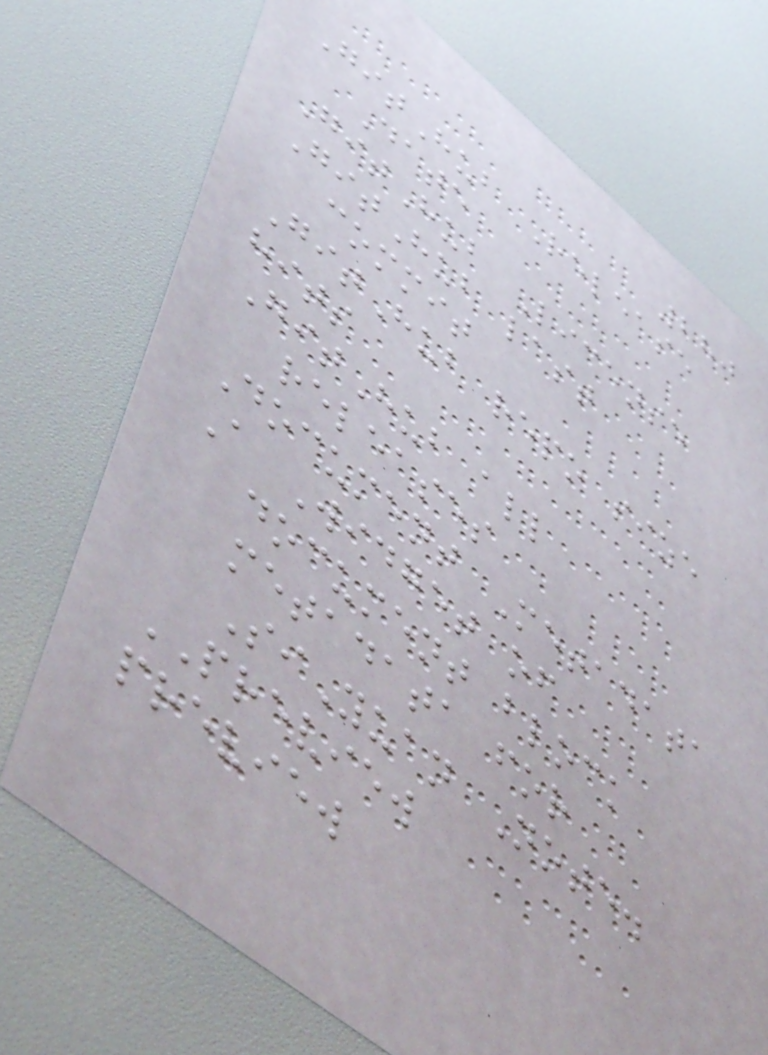280
GitHub Release
Date
GitHub License
GitHub last
commit
GitHub repo size
hits
GitHub all
releases
Document Metadata
A Widget of
document block
metadata for
SiYuan Note.
PREVIEW
preview
